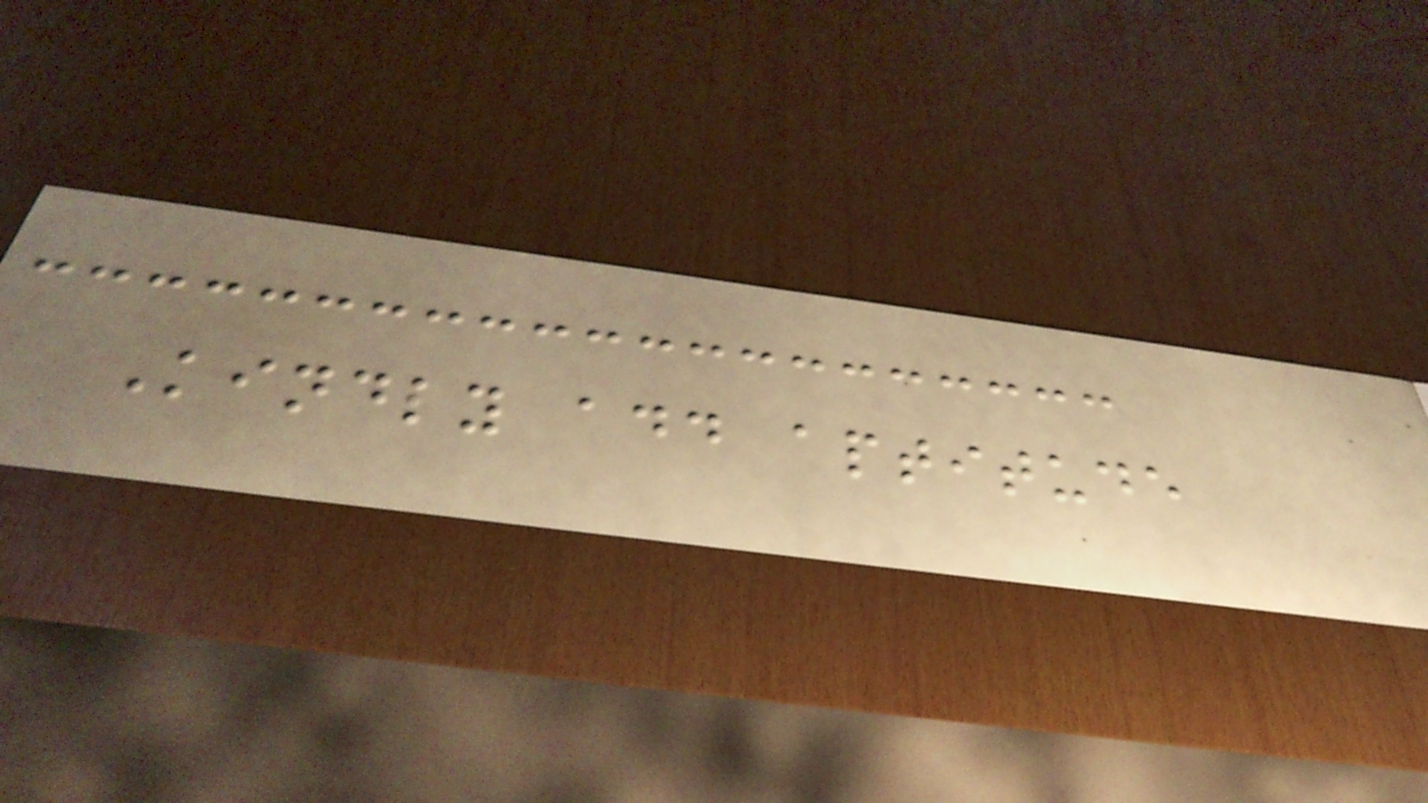Kindly add aptitude
